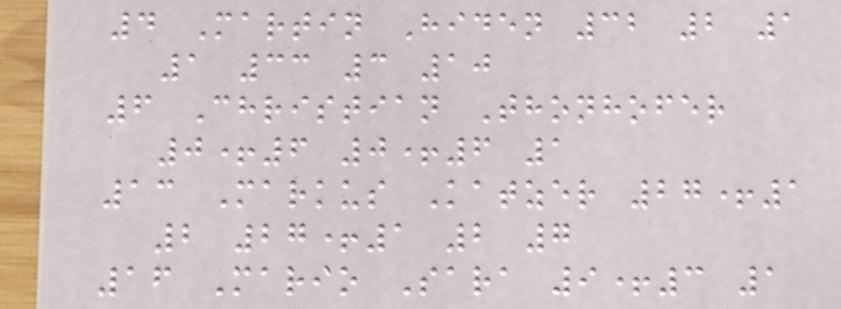4 Martin Hiden 32 2 1
1 33 3 10
6 Christian Thonhofer
0+6 0+6 1
13 Markus Katzer 27+1
2 27+1 2 7
16 Mario Sara 9+3 1
